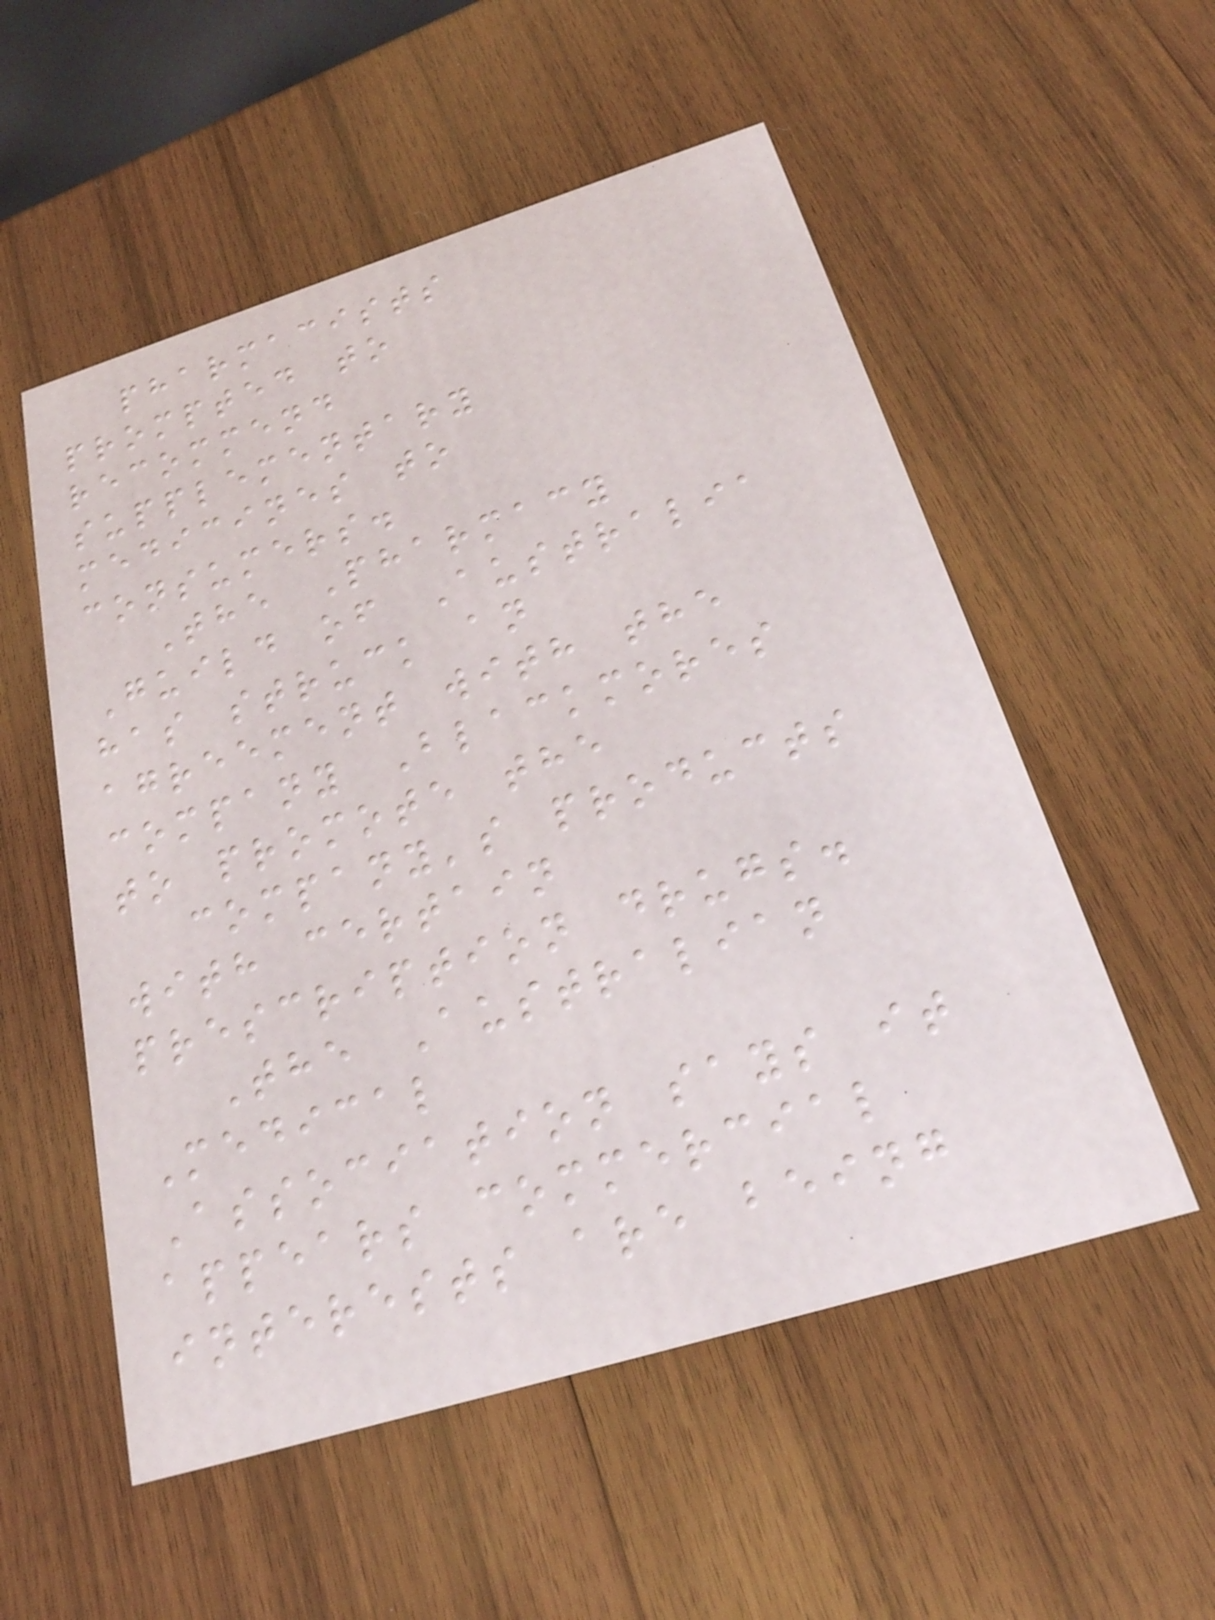pharmacists
prompted to
recommend
supplementary
medicines to
consumers.
The Pharmacy
Guild of Australia
has struck an
agreement with the
company Blackmores
to promote the
company's products
with certain
prescription drugs.
The Australian
Medical
Association says it
appears commercial
interests are being
